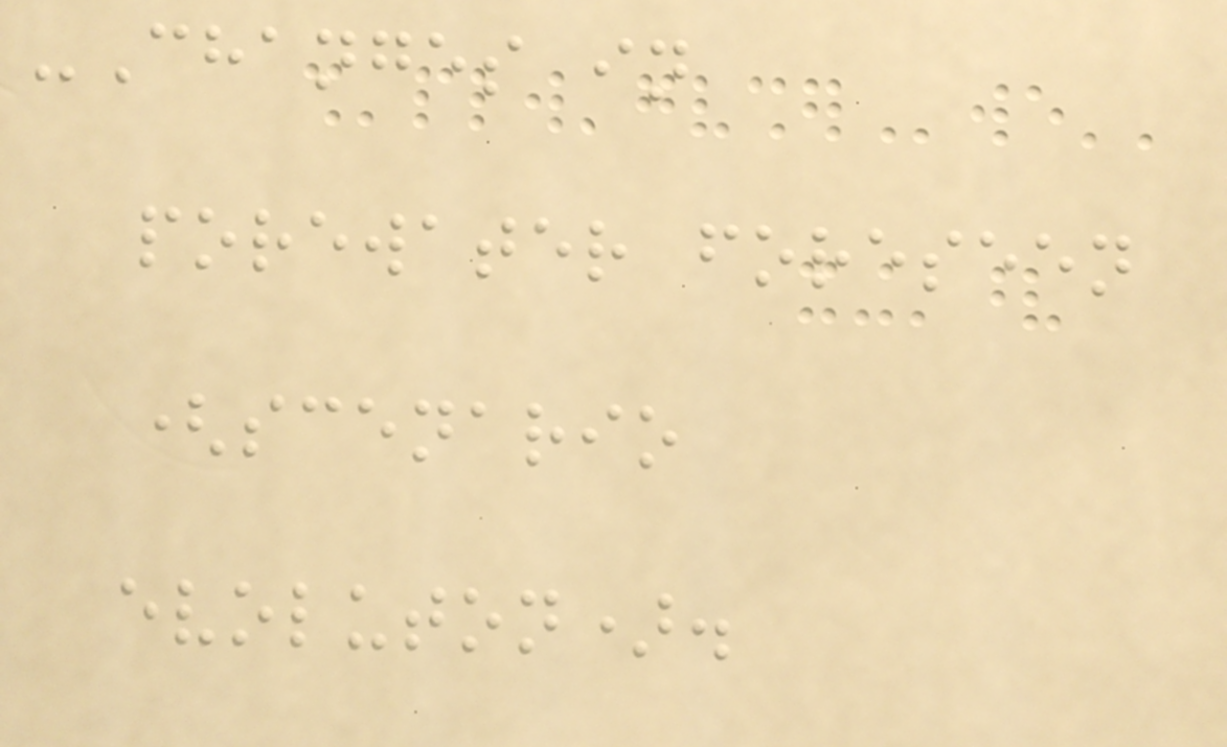-Changes in
porewater foreseen
(scenario
evoluton).
